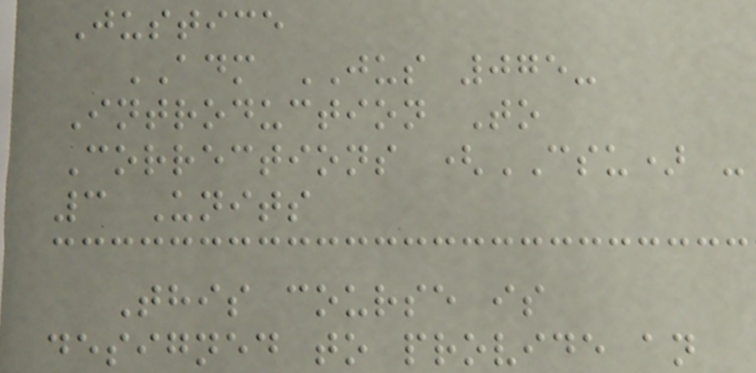Justice
ADM JUS 075-
Introduction To
Corrections (CSU) -
3 Units
This course is
designed to provide an
